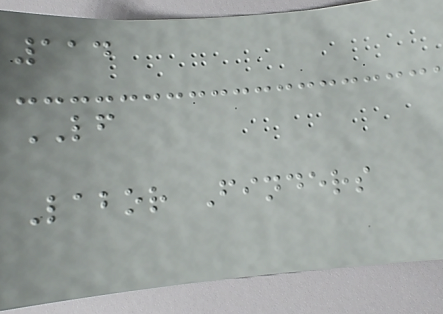114
LF
Labor Finders
